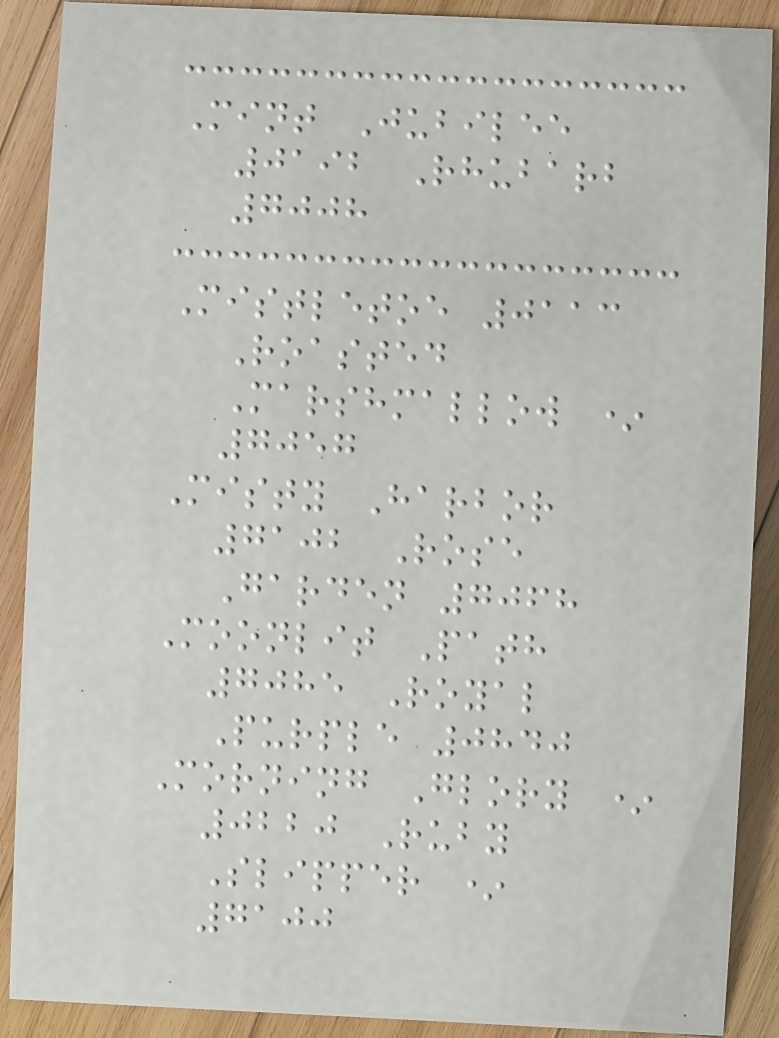Mint Jubilee
0192 Rhubarb
7008
Mistletoe 0113
Roasted
Marshmallow *
7057
Misty Harbor
7102 Rose
Garden 7068
Moonlit Path
7085 Royal
Purple 0840
Morning Glory *
0220 Ruby
Slipper *
7100
